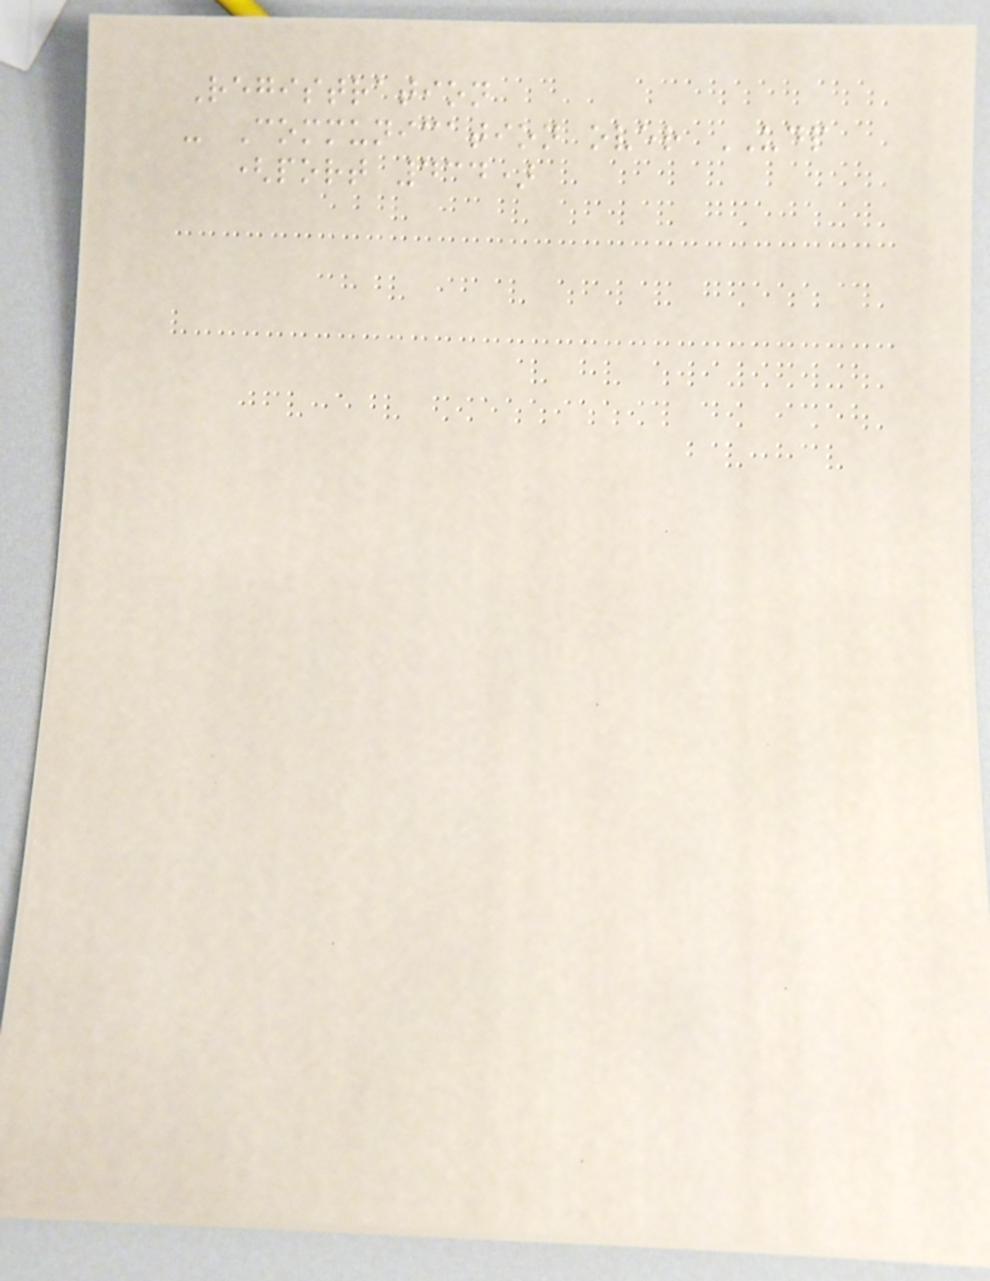Registration
- Communication over UDP
(port 434)
